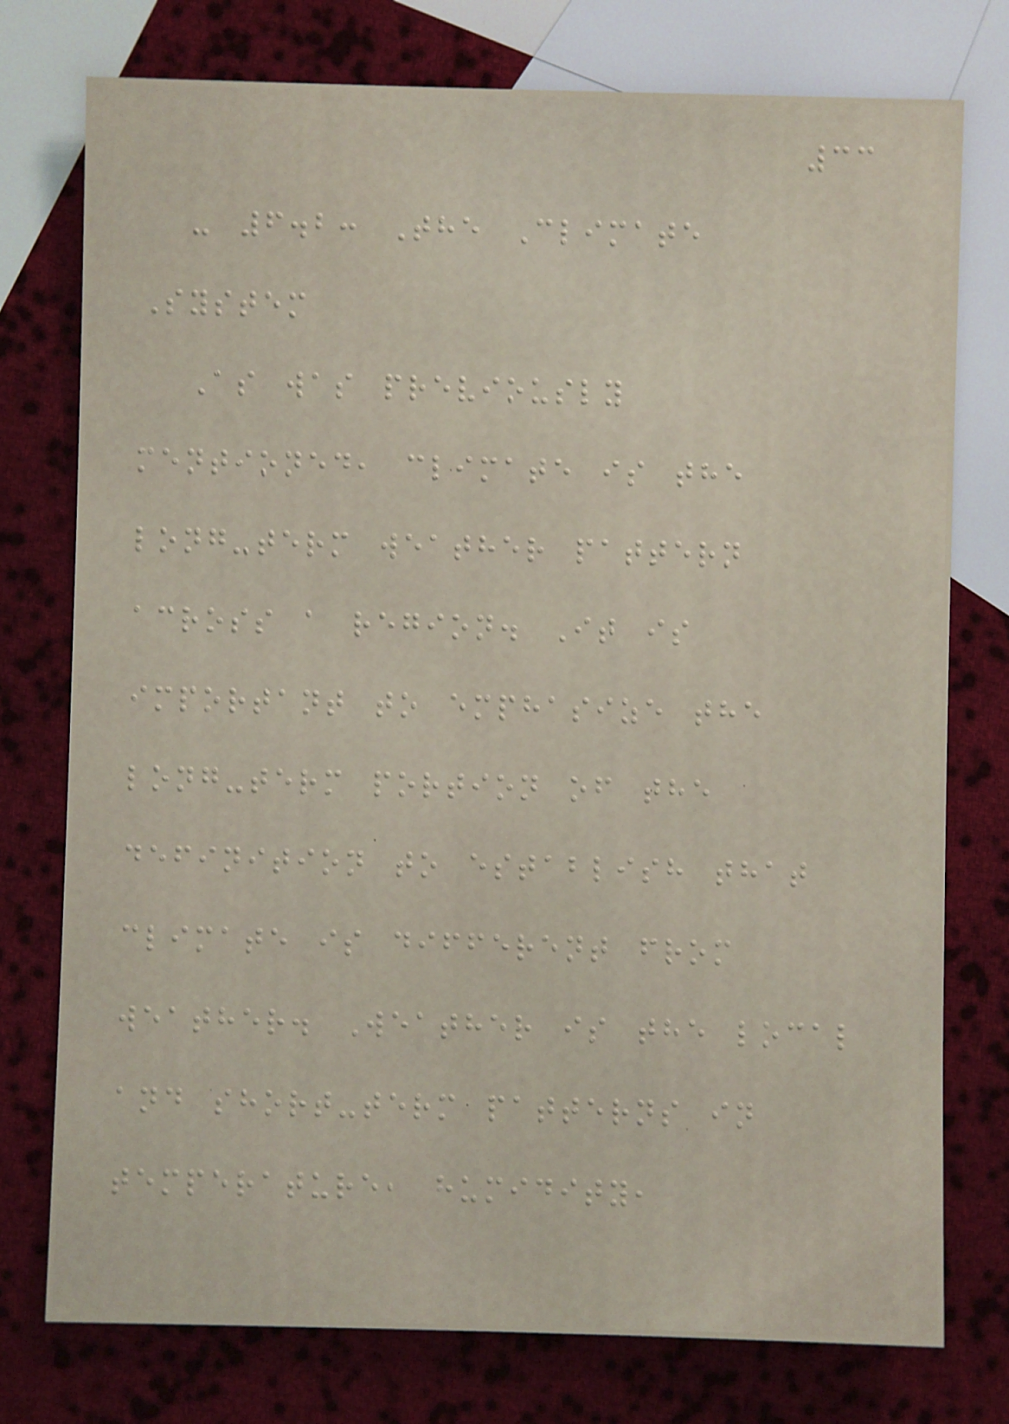33
- 6.2: The Climate
System
As was previously
mentioned, climate is the
long-term weather pattern
across a region. It is
important to emphasize the
long-term portion of the
definition to establish that
climate is different from
weather. Weather is the local
and short-term patterns in
temperature, humidity,
